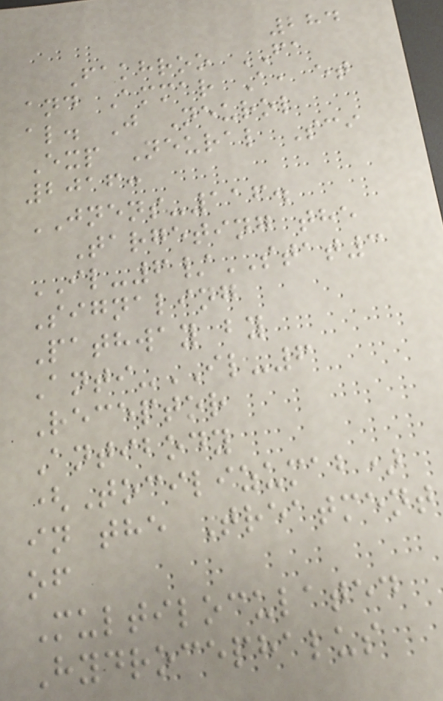284
Fakhroo FA
and Ammar A, et
al. J Neurol
Exp Neural Sci
2016:
JNENS-116.
Targeting the
IL-6/STAT3
Signaling
Pathway by
Anti-IL-6
Receptor
Antibody
(Tocilizumab)
in the Treatment
of
Multiloculated
Hydrocephalus
